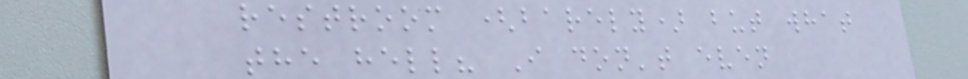restroom (barely) but what
the hell? I don't even
